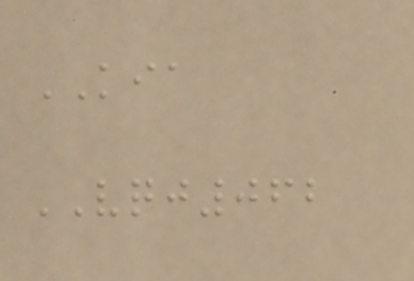KIA
VQJ062
